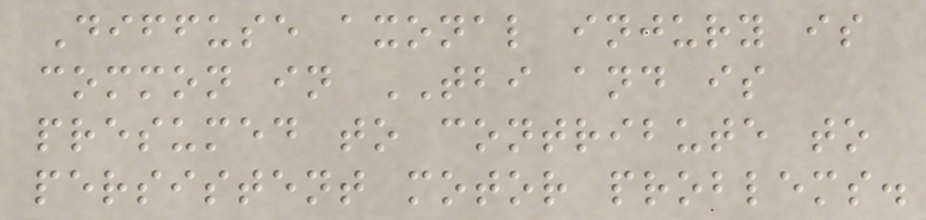Diffuse axonal injury is
common in TBI and is
presumed to contribute to
persistent motor problems.
